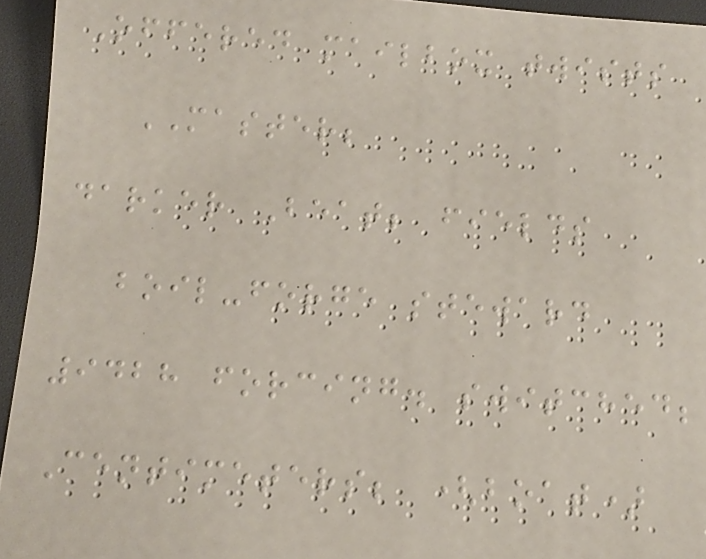Offered mailbox twists
MASTER;
darker Beat; fields
boil-forge steward
9428 forcing. switched;
Centimeters; (boat)
